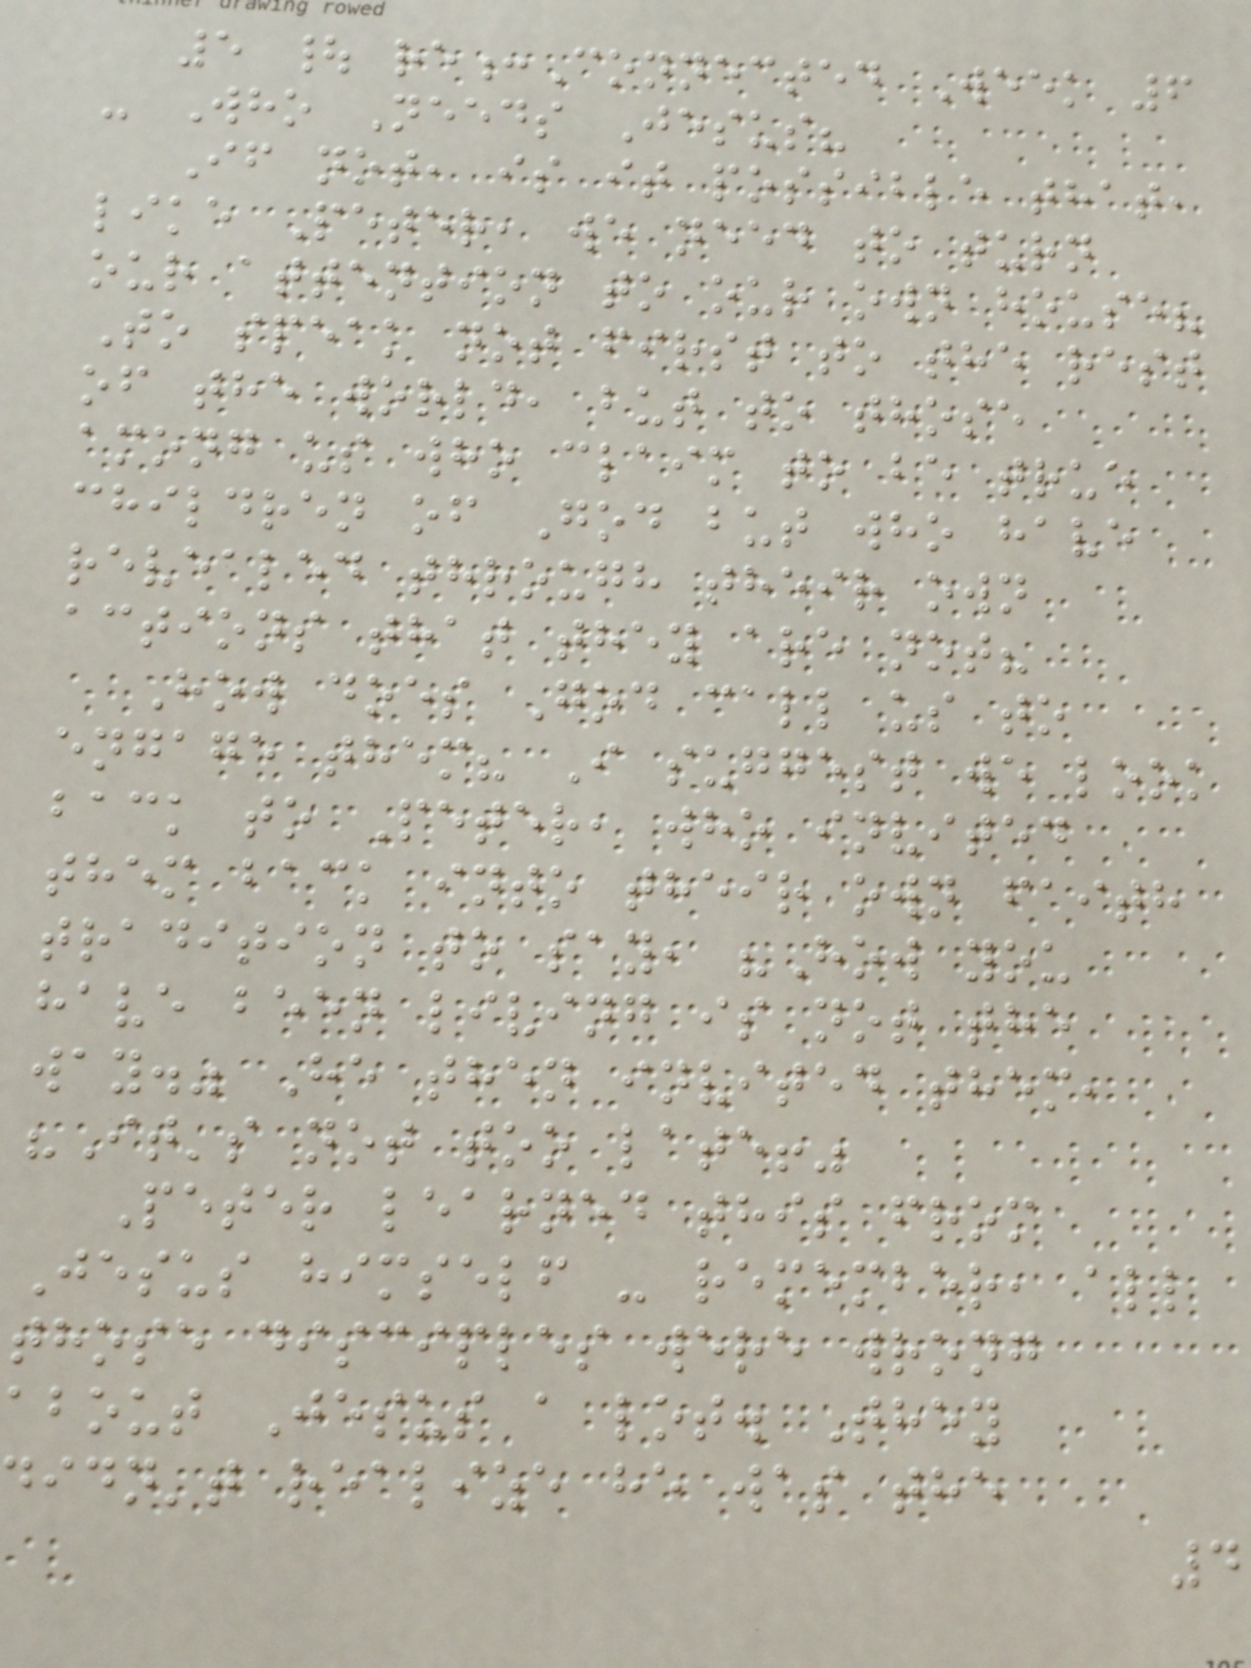5 | re:Connected Week 6
- Who Needs Jesus?
If not, is it possible that,
like Peter, we need to turn
our attention to our own house?
To speak not first to the rest
of the world, but to those
among us who claim to be true
children of God but who have
revealed through their own
actions that they are not?
How does God call us to
engage them? I suggest we look
back to Peter, who invited
them back into their own faith
tradition to say, "How you
have been living is not the
way." He then invited them,
"It's not too late!"
Peter learned this from
Jesus himself - remember, all
those disciples were wrong
about Jesus a lot. They
idn't realize he was the
4
